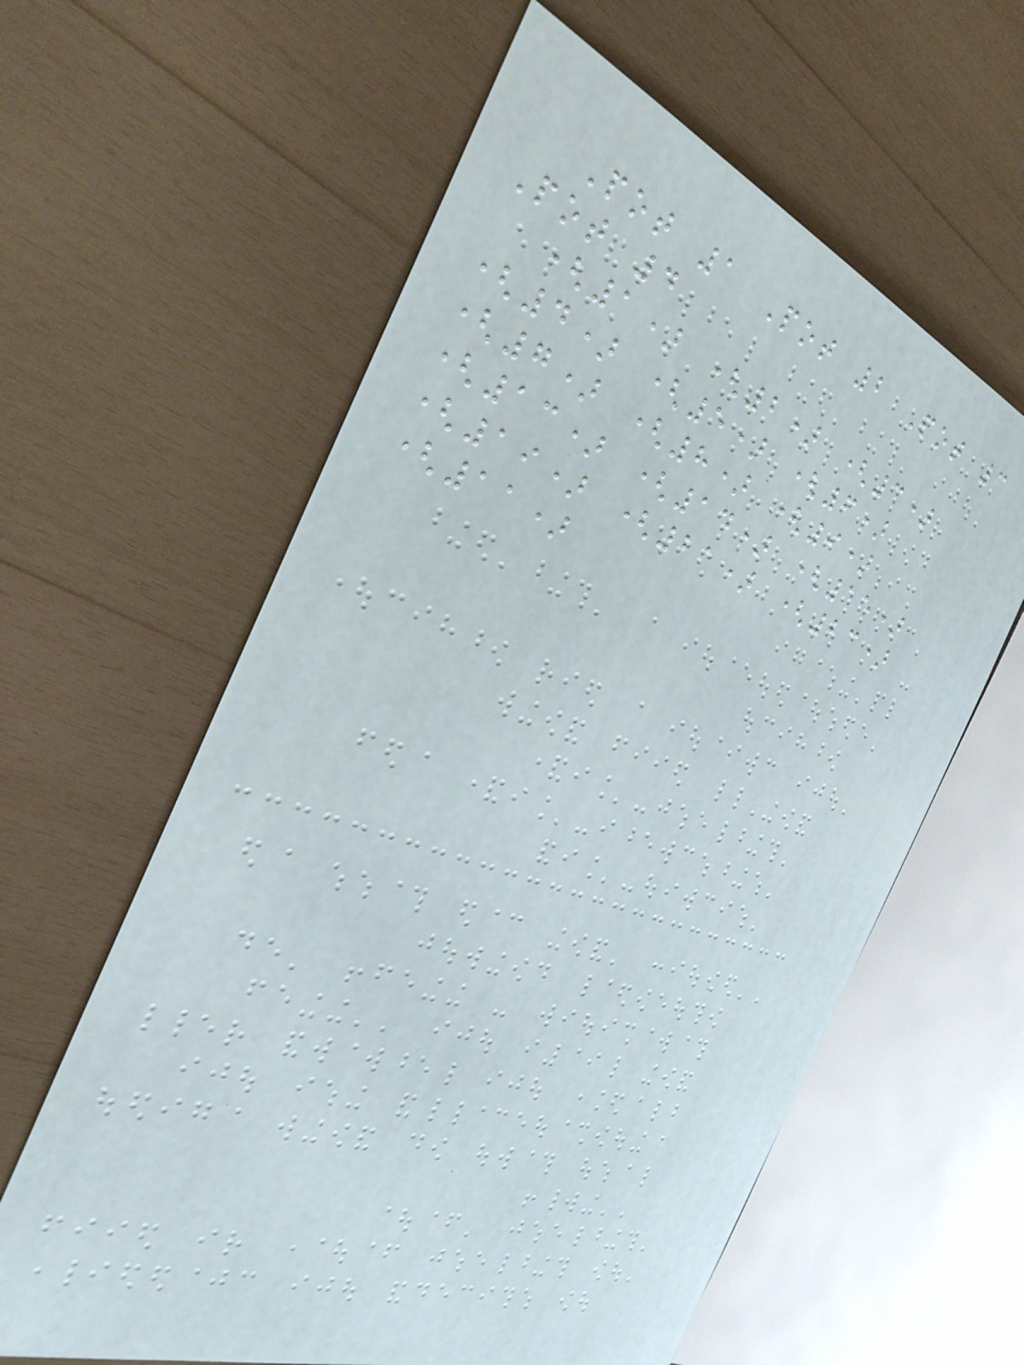Pot 1 Pot 2 Pot 3
Pot 4
(1) (2) (3)
(4) (5) (6)
(7) (8) (9)
(13) (14) (15)
(19) (21) (23)
(11)
